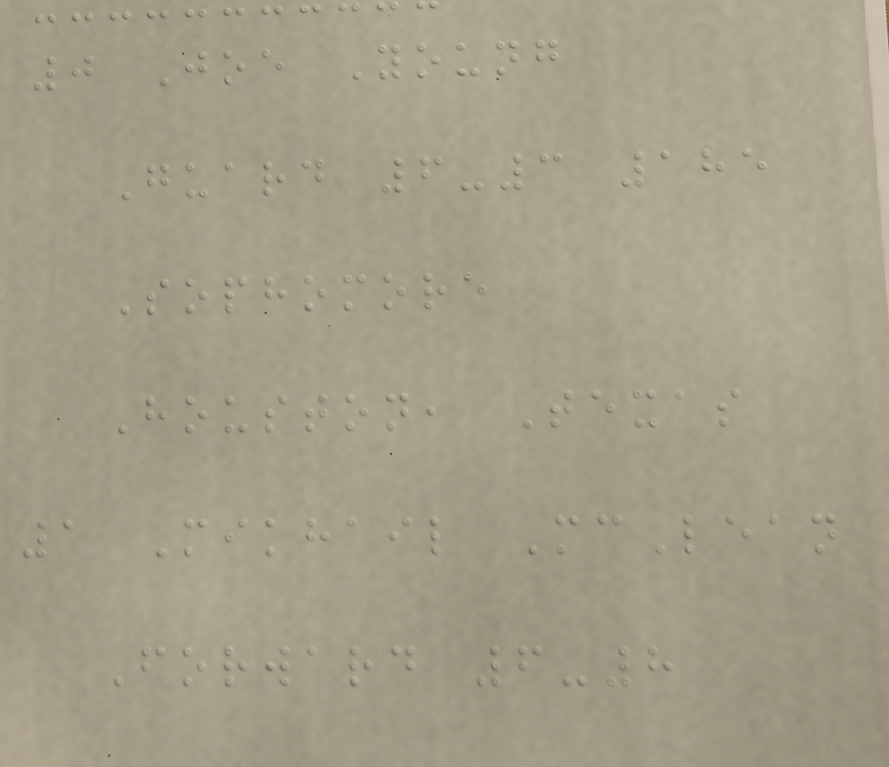0 Joe Young
Guard 6-3 185
Sophomore
Houston, Texas
1 Mikhail McLean
Forward 6-8
